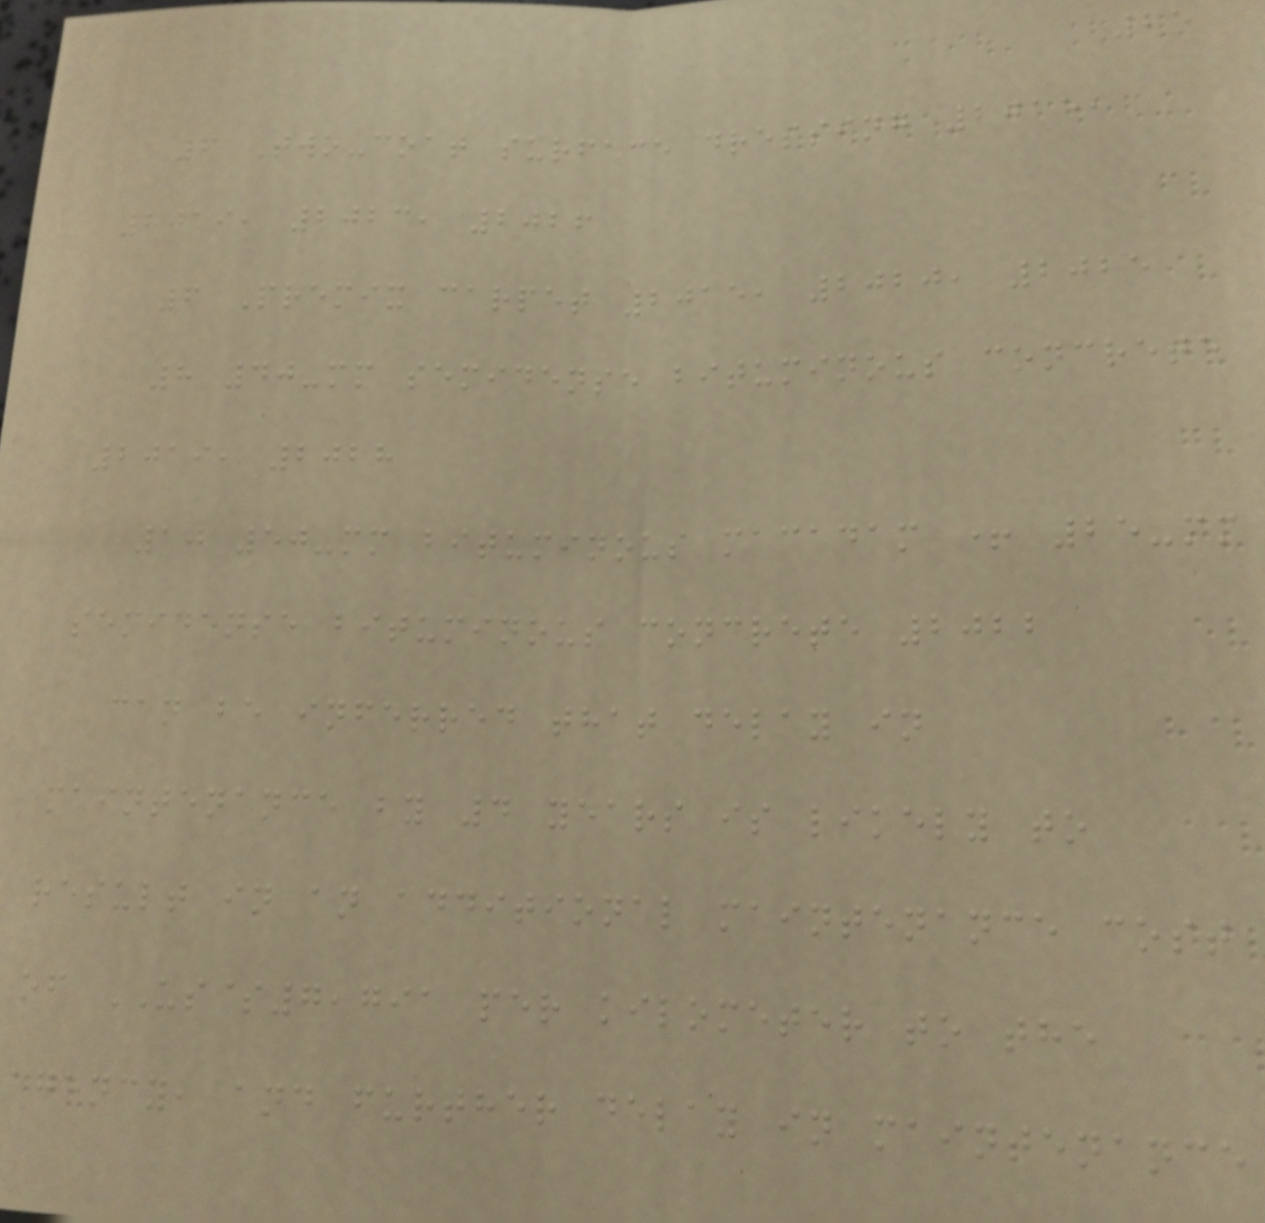25
6 Two-coat surface dressing 2015,
2019, 2023, 2026
6 Premix carpet 2015, 2020, 2025
8 40-mm semidense bituminous concrete
2019, 2028
10 50-mm bituminous macadam + 25-mm
semidense bituminous concrete 2022
can be inferred that delay in
maintenance by 4 years is likely to
result in an additional maintenance cost
of US$7,791 per kilometer to the
agency, and further delay in maintenance
